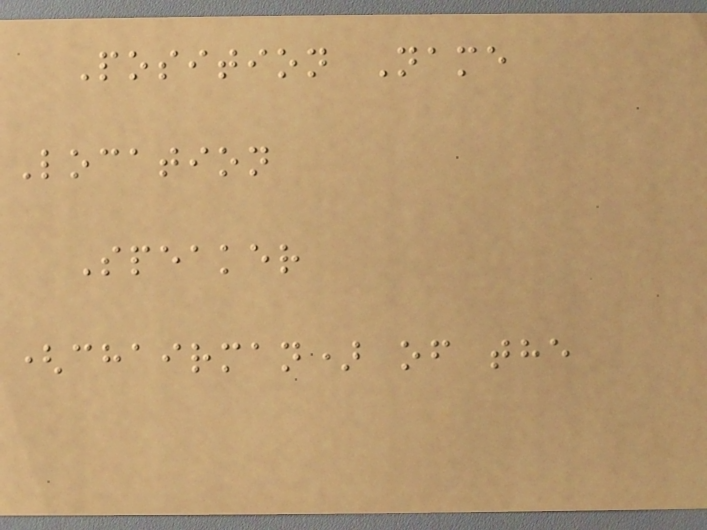Position Name
Location
Speaker
(chairman) of the
